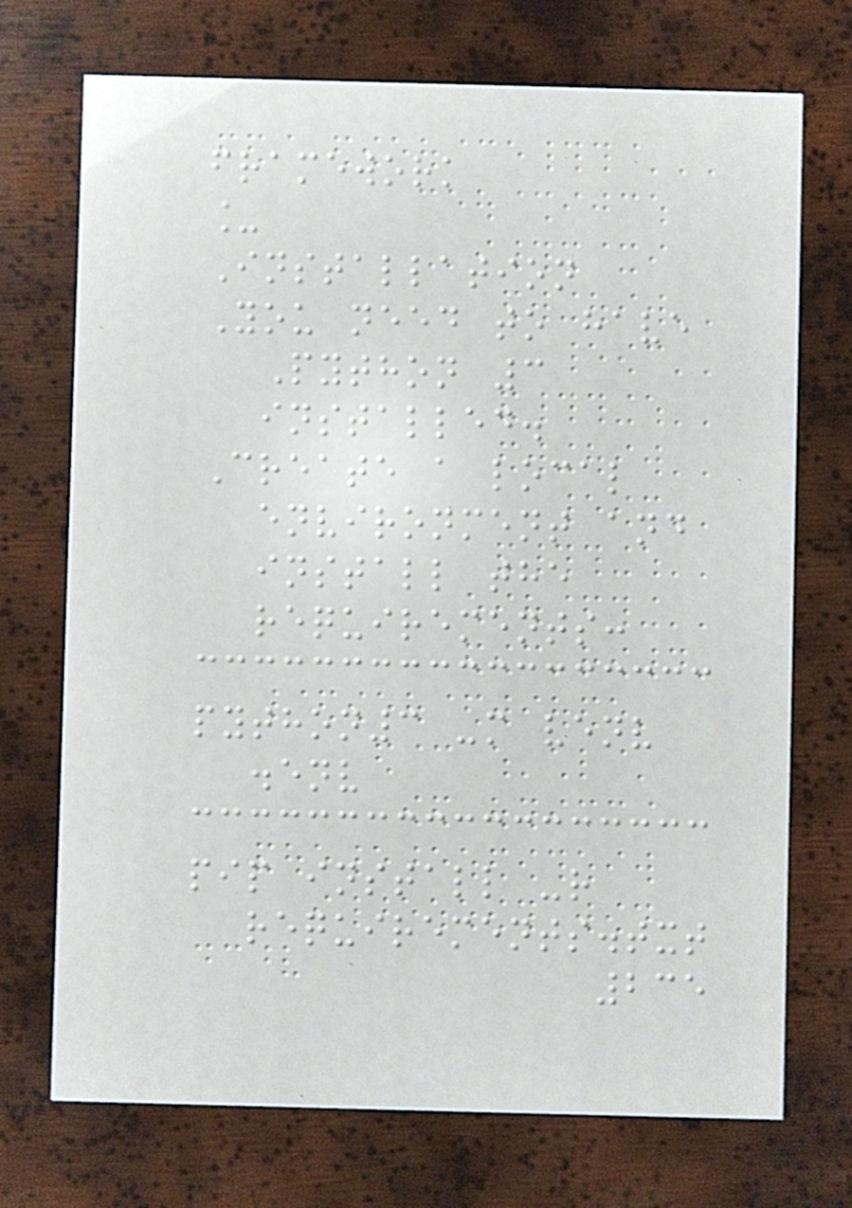framework
_
Installation
You need to have
Python 3
installed.
Create a local
environment and
install the
requirements:
python3 -m venv
.env
pip install -r
requirements.txt
235
